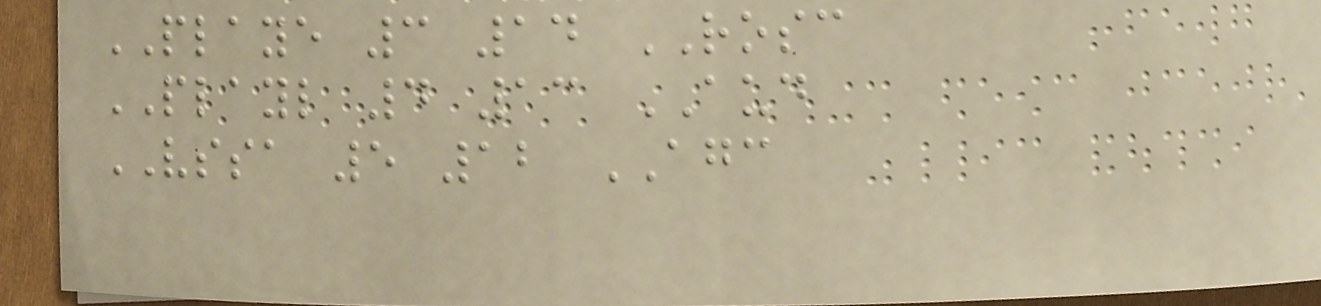PLAYE 3 14 ROSC
PLAYL 4 13 AUD
VSSA 5 12 AGC
